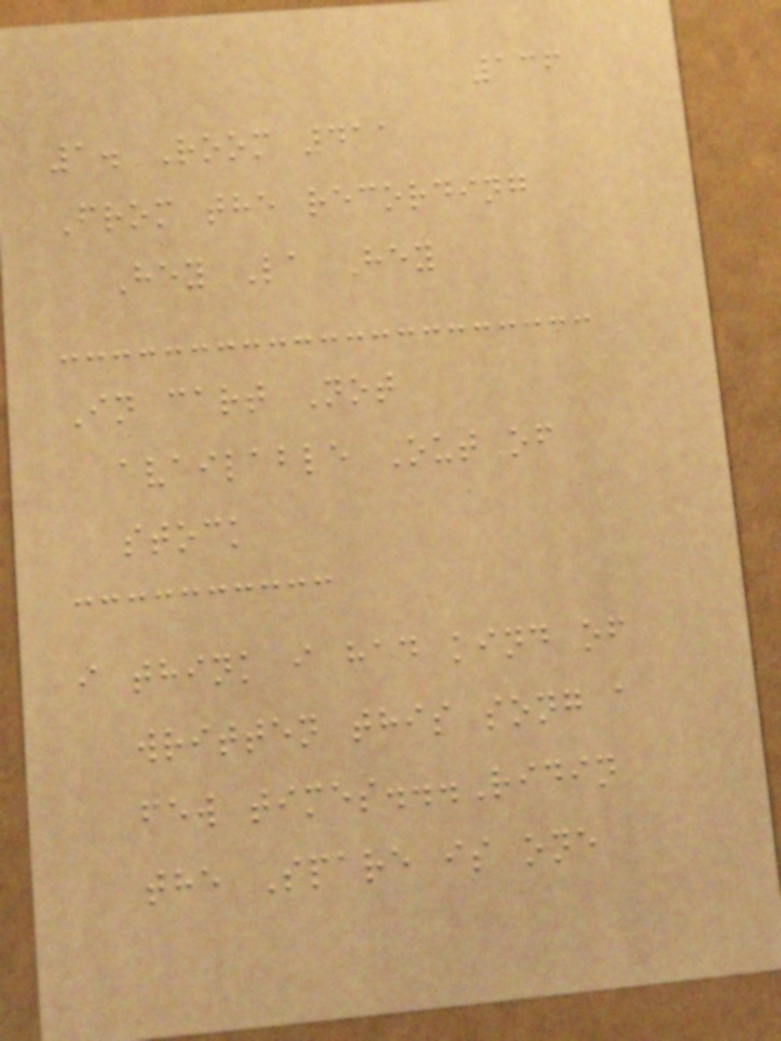136
1. Room 411
From the recording
Hey La Hey
In cart Not
available Out of
stock
i think i had kind of
written this song a
few times...Ridin
the Spare is one
